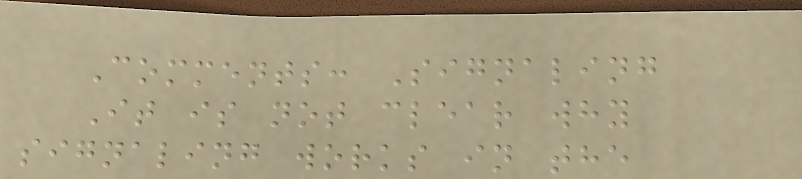Comments: Signaling
It is not clear why
signaling works in the
